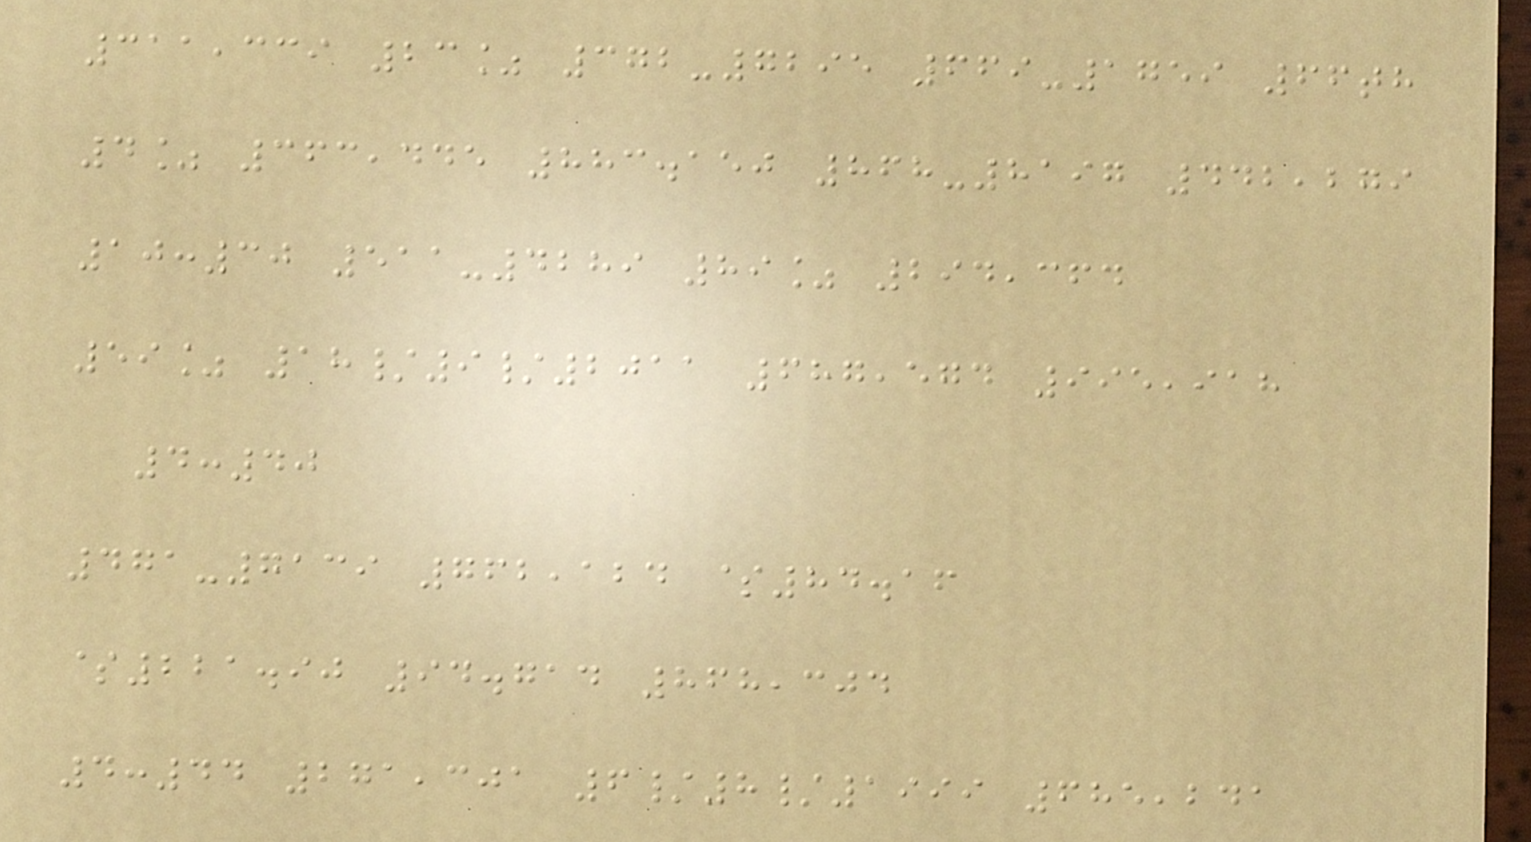311,339 23% 372-7295 669-1759 66th
4% 363,445 883.150 868-8197 442,279
10:30 511-4289 89% 294,364
59% 18/9/2011 687,574 995,918
4:40
471-7139 762,124 $84.16
$221.90 94.714 868,304
4:44 271,301 6/8/1999 685,241
